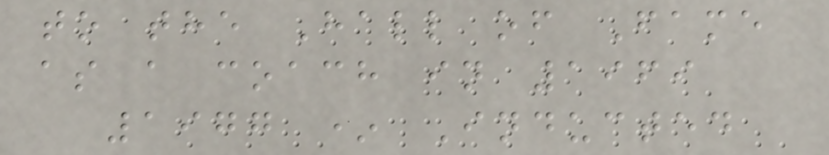to the Hall of Fame
as a coach in 1969
1977 * Inducted
